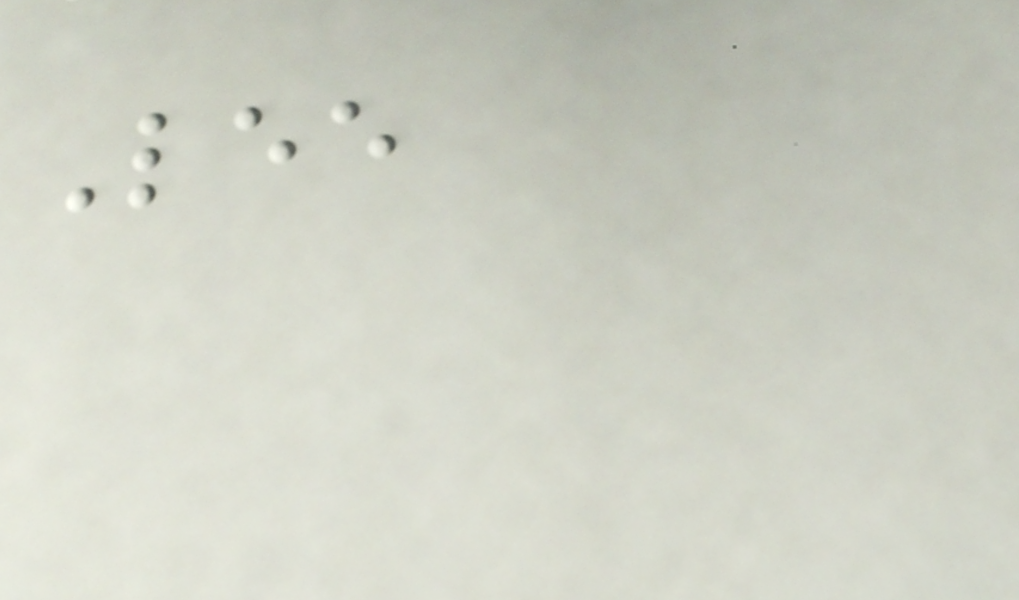Lee
